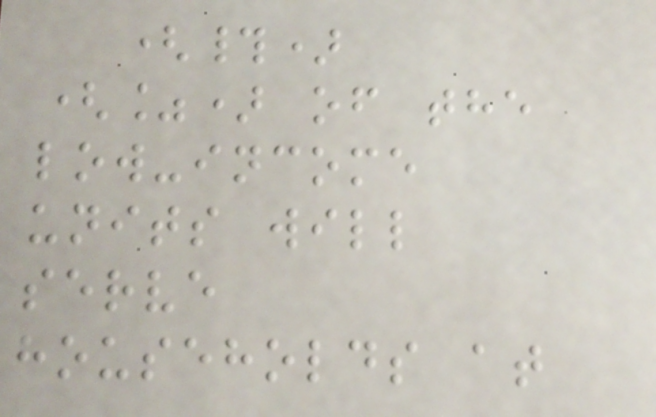(#)
(%) of the
low-income
units will
serve
households at
